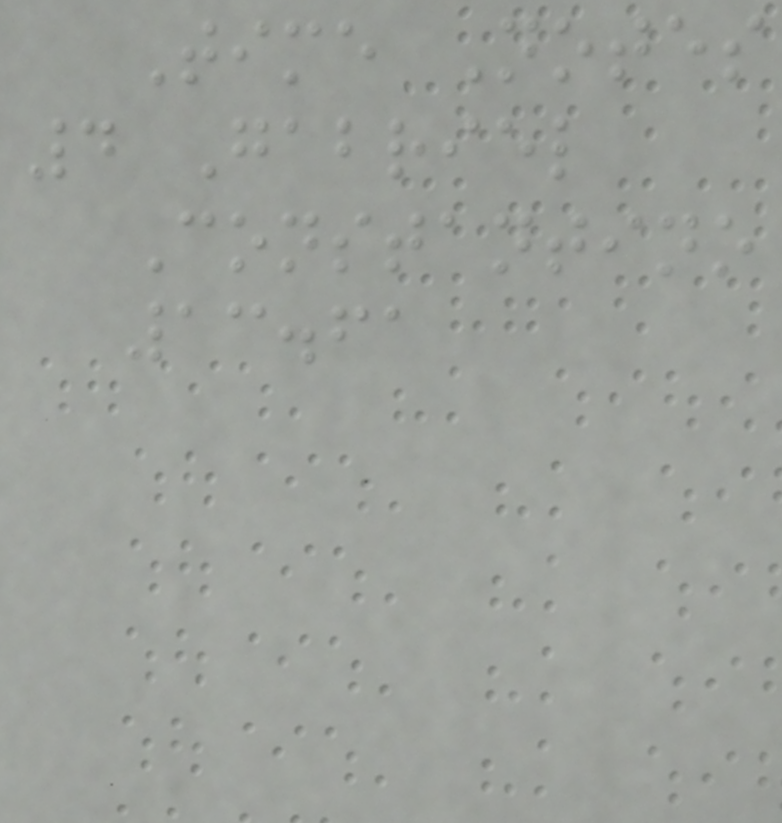Time Notes
4 Gabriel
Constantino
13.61
